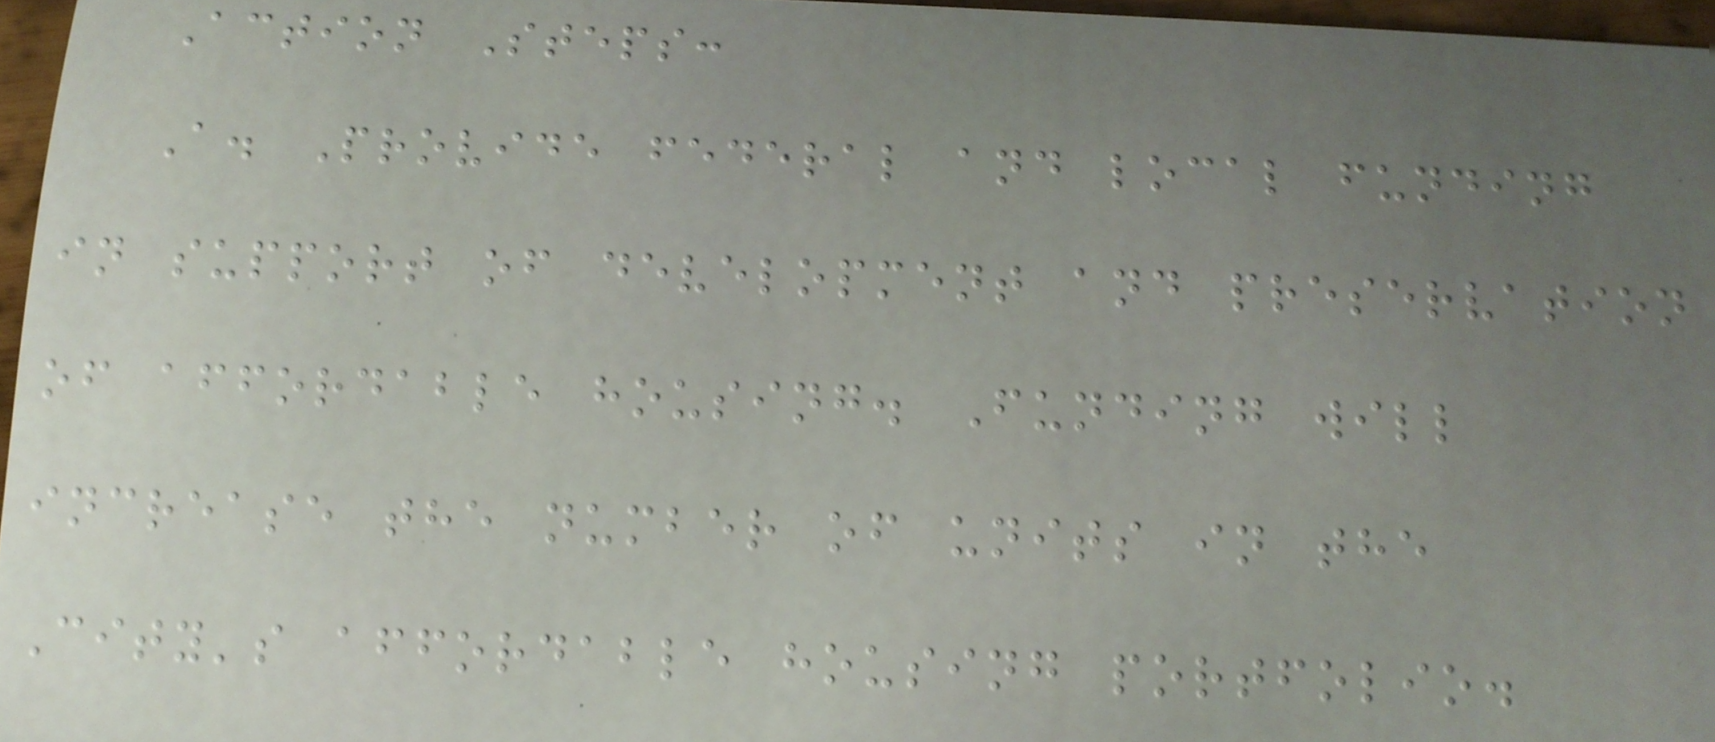Action Steps:
A. Provide federal and local funding
in support of development and preservation
of affordable housing. Funding will
increase the number of units in the
City's affordable housing portfolio.
